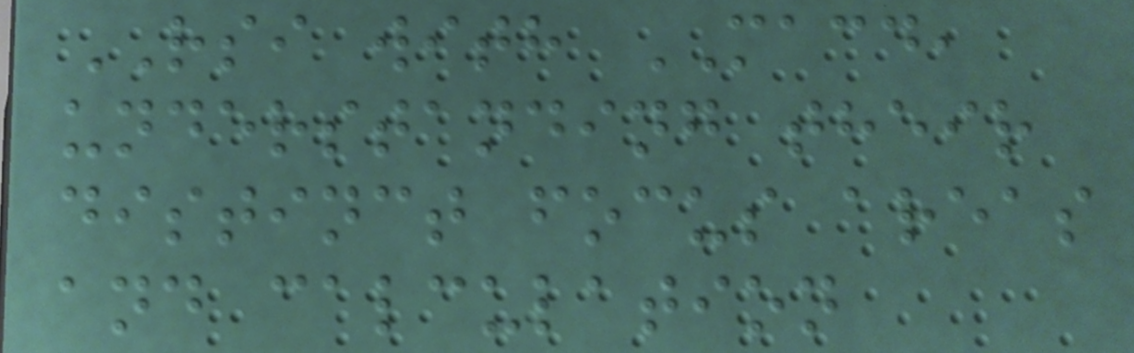RSI with MACD,
understanding their
distinct focus areas
and calculation
